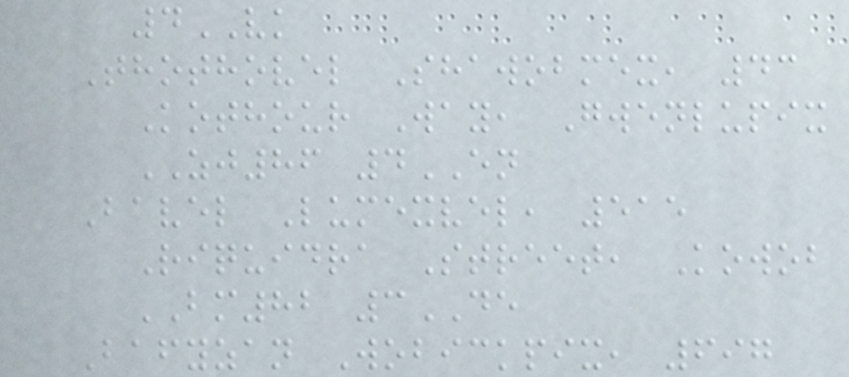4VK
Thothovel Shawobmex, 43
Kothour Way, Gwenlupix
ZJ86 4EN
Bavel Lumexvel, 515
Riquidra Street, Kowob
BM82 3DE
Bafyzan Wobickpix, 697
